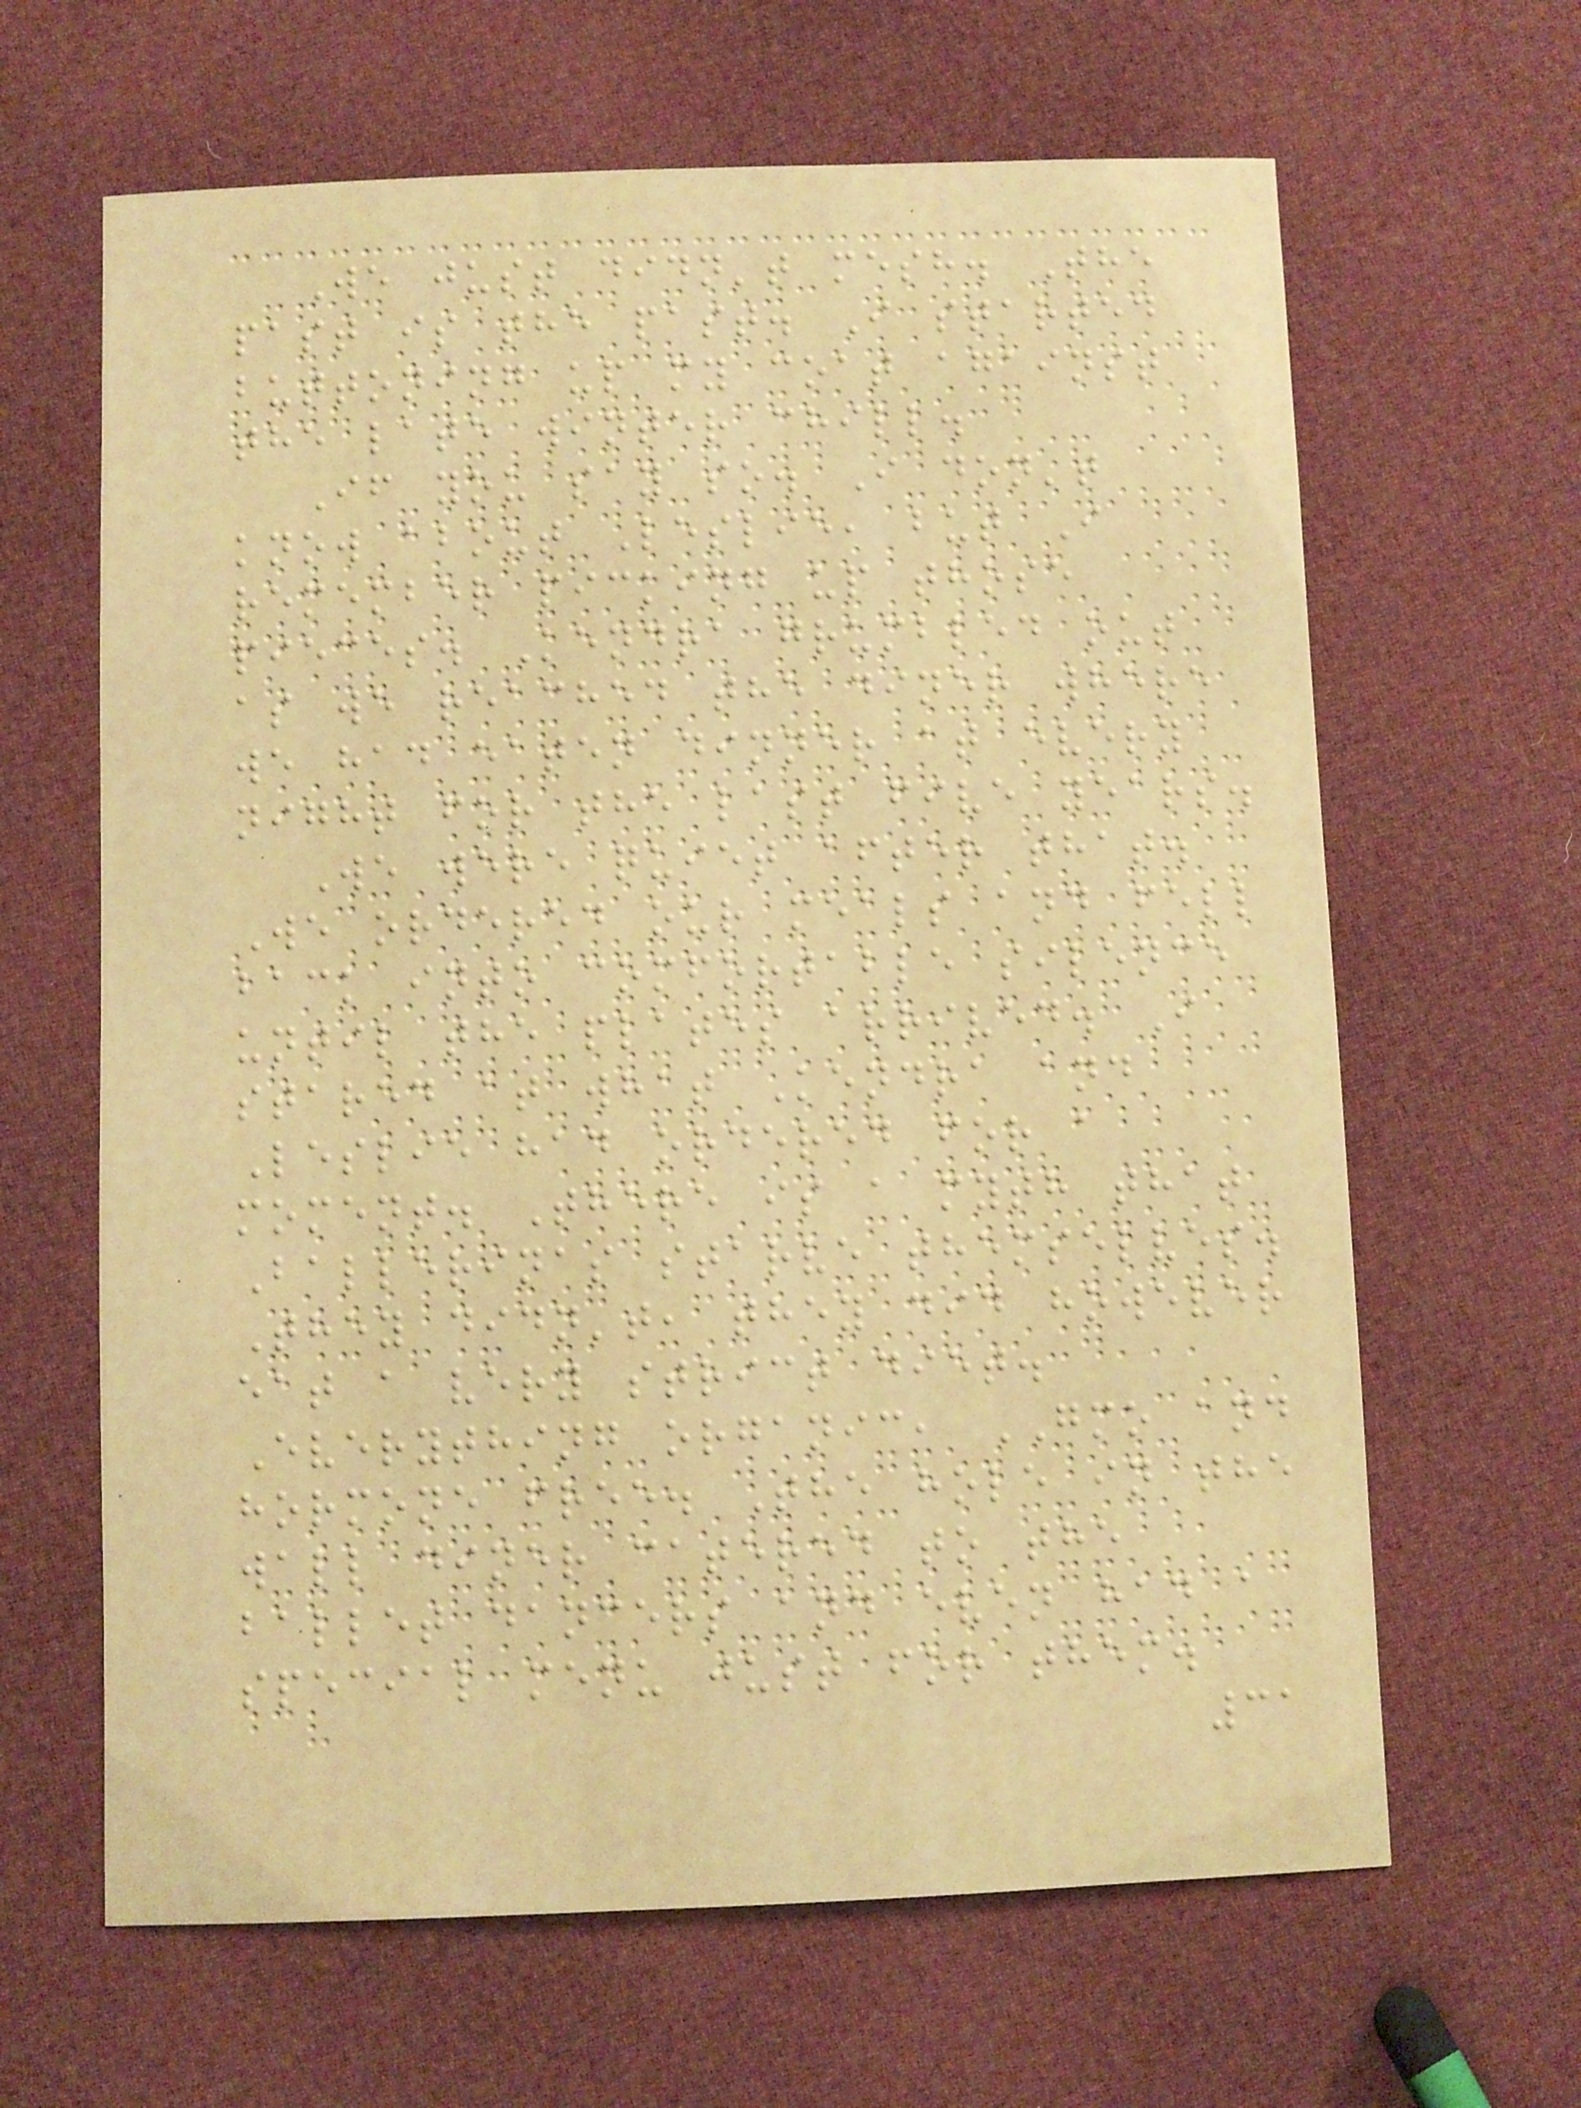We just didn't mesh. The
past is the past. I started
buttoning up my coat against
the late winter chill.
If you say so. I don't
know about Leslie, but I
remember picking up those
pieces. Kendra grumbled out
as we reached the diner where
we had eaten dinner at every
night for the last five years.
We were quiet after that.
We ordered our meals and fell
back into comfortable silence
until the plates arrived. I
stared at what Kendra and
Leslie had ordered for a
moment. There is a myth that
Ballerinas starve themselves.
They didn't, they did however
eat a very strict diet.
Everything organic, GMO and
hormone free. The hole in the
wall diner catered to the
ballet dancers and even had a
special menu just for them.
31
